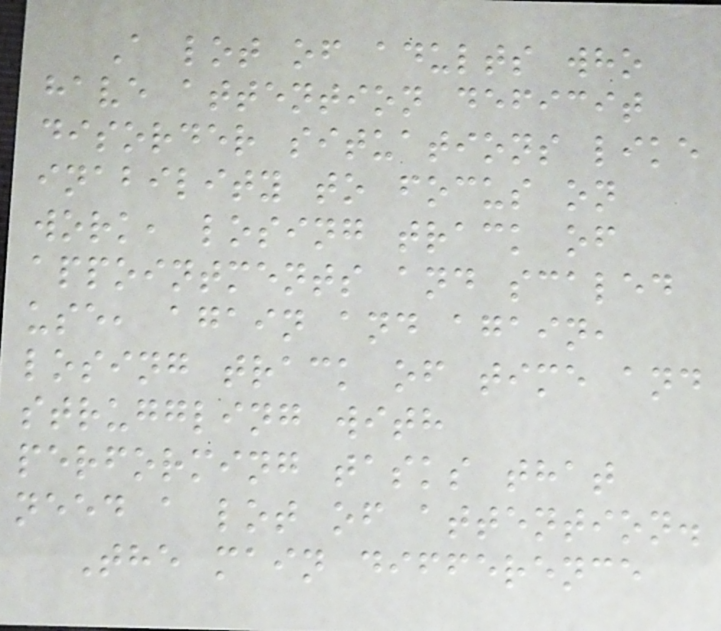A lot of adults who
have attention deficit
disorder situations like
inability to focus on
work, losing track of
appointments and scaled
use, again and again,
losing track of time and
struggling with
performing tasks that
need a lot of attention.
The main difference
